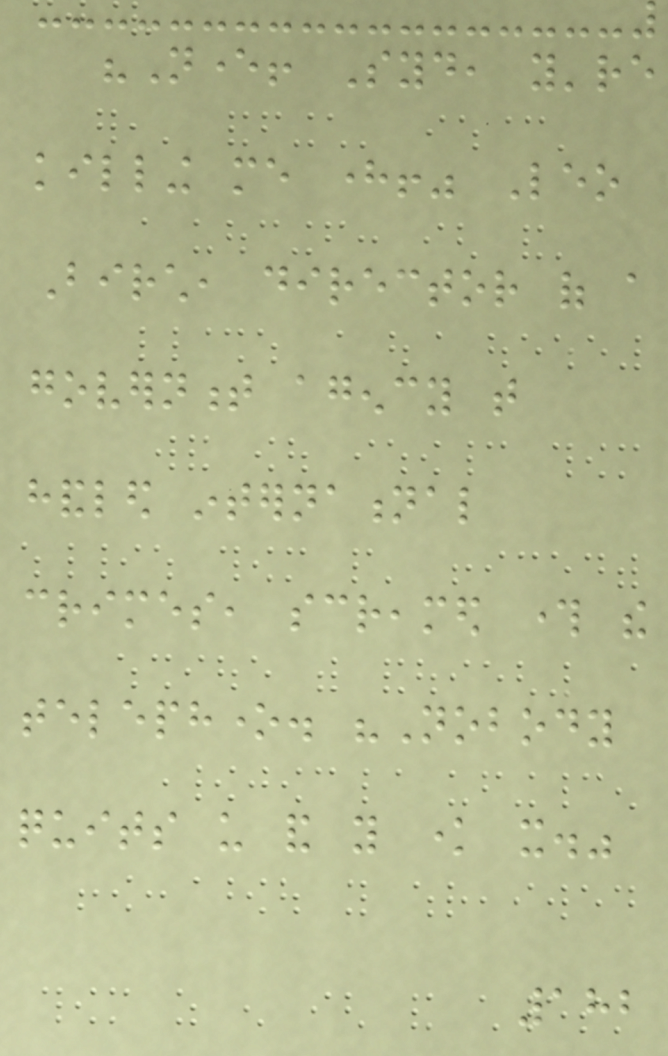"Never! Syd, you're
killing me here!" Leo
Birch, director of a
government agency that
handled international
crimes, screamed through the
telephone. "Nobody
quits us and you know it."
182
